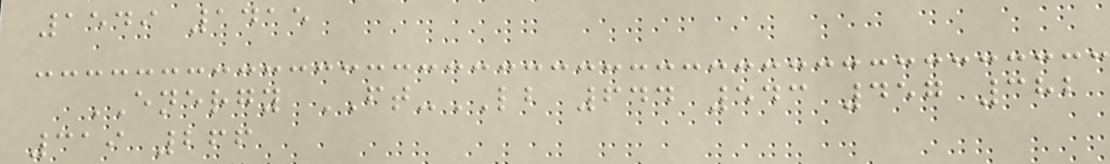1549 1415
ENERGY FT-LB 644 543 457 382
319 266
